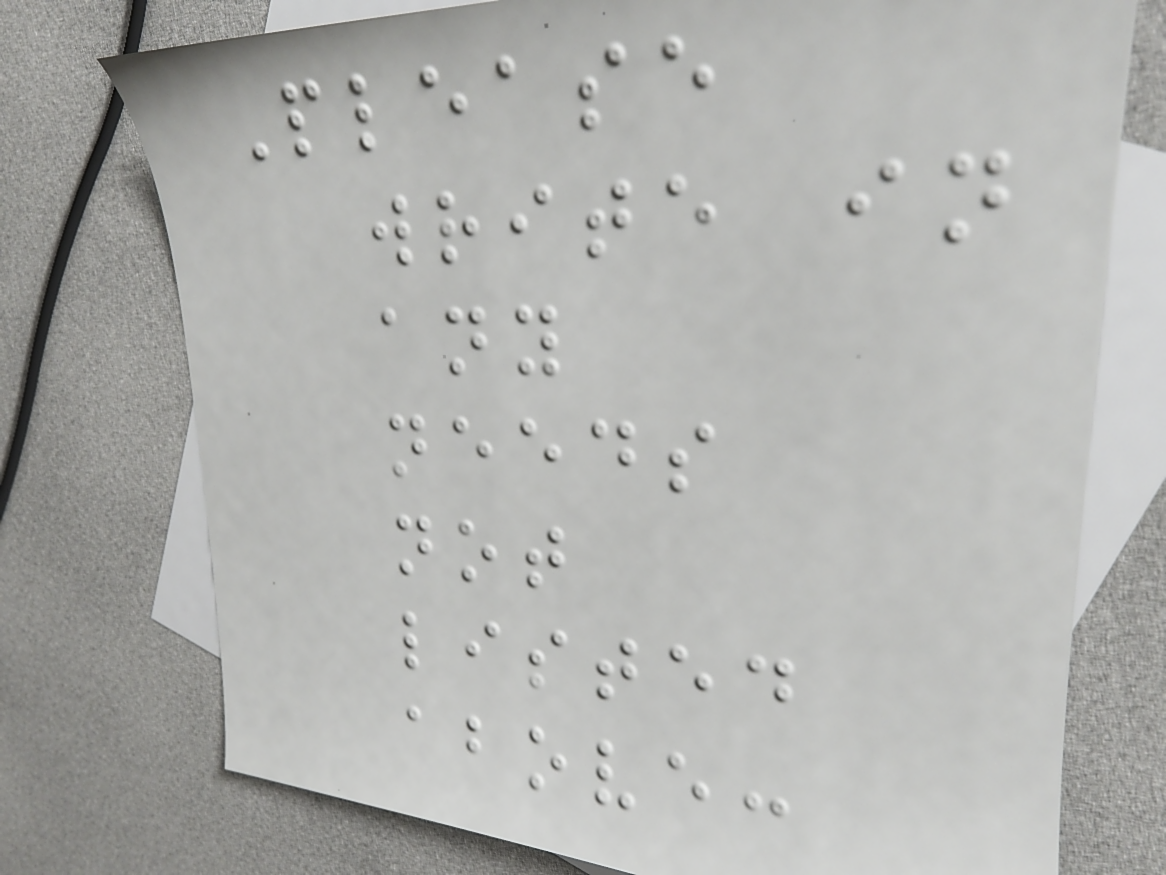Please
write in
any
needs
not
listed
above:
